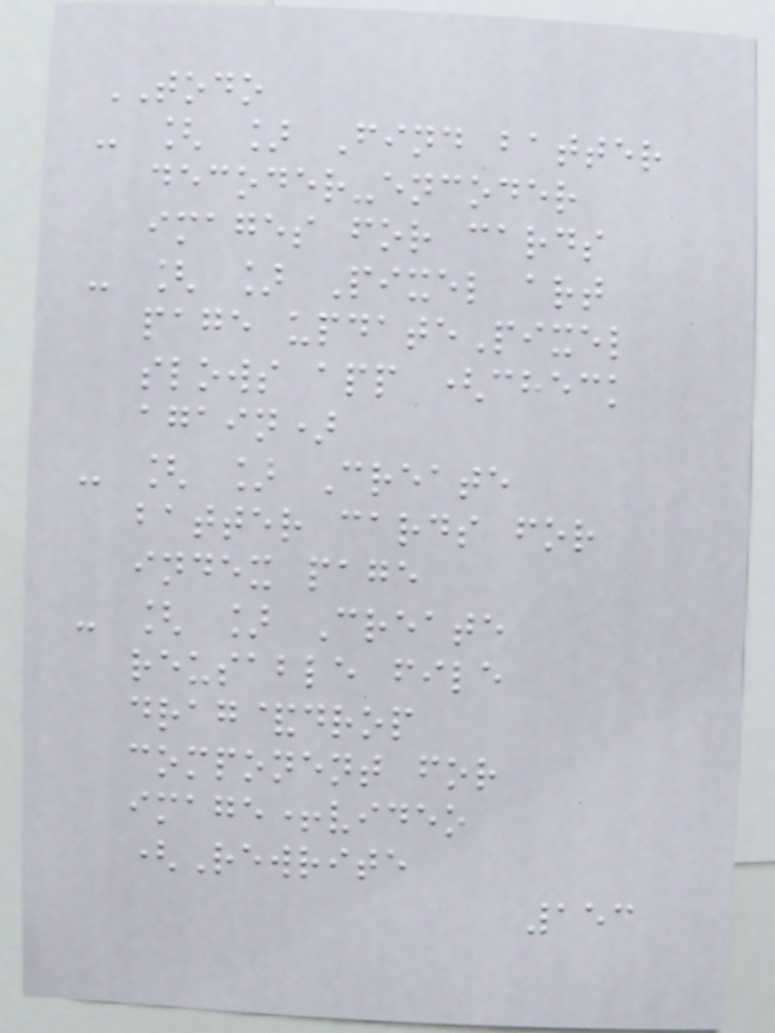TODO
- [ ] Find batter
decoder-encoder
images for cards
- [ ] Pixel art
page updatePixel
slows app (check
again)
- [ ] Create
batter cards for
index page
- [ ] Create
reusable file
drag&drop
component for
image+video
(Rewrite
153
